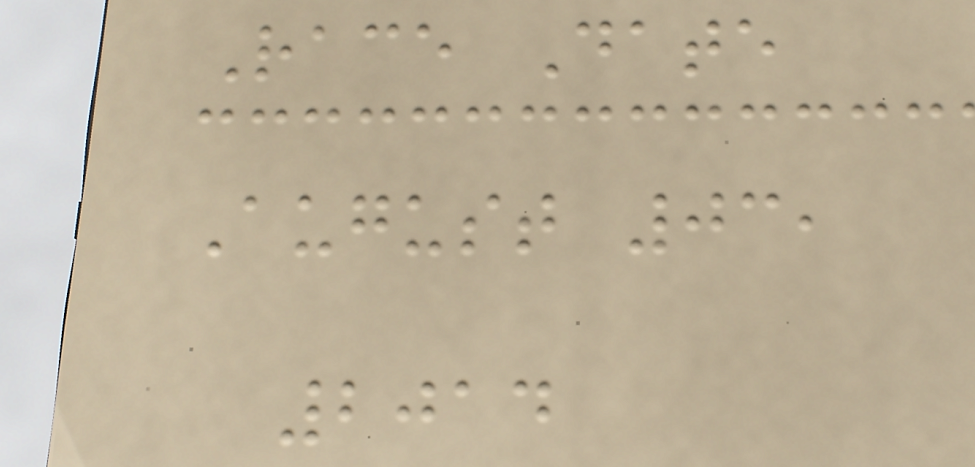Race Date
August 03,
2014
